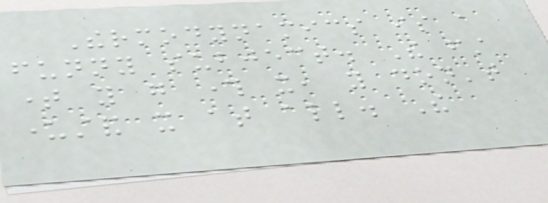Thermodynamics is a
funny subject. The first
time you go through it, you don't
understand it at all. The
